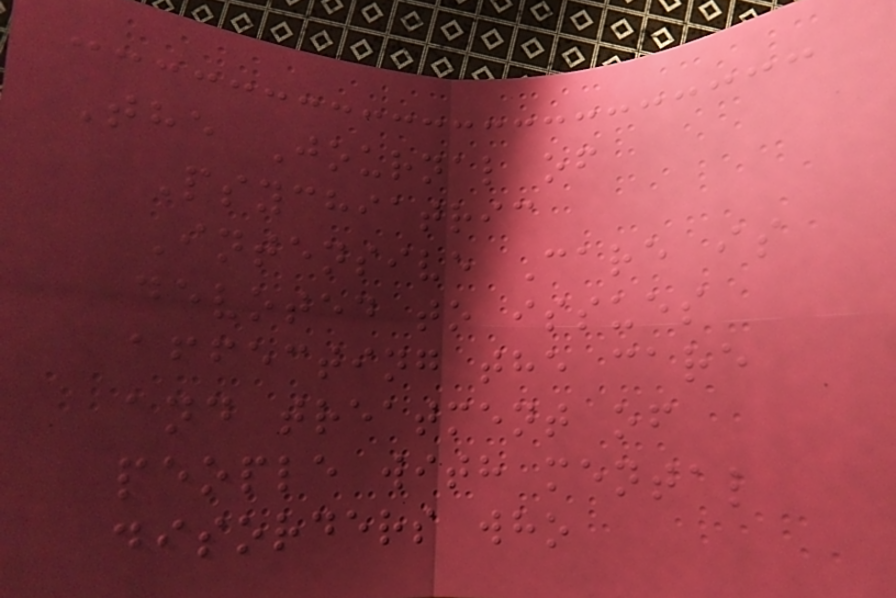The Journal of
Psychiatric
Intensive Care is
devoted to issues
affecting the care
and treatment of
people with mental
disorders who
